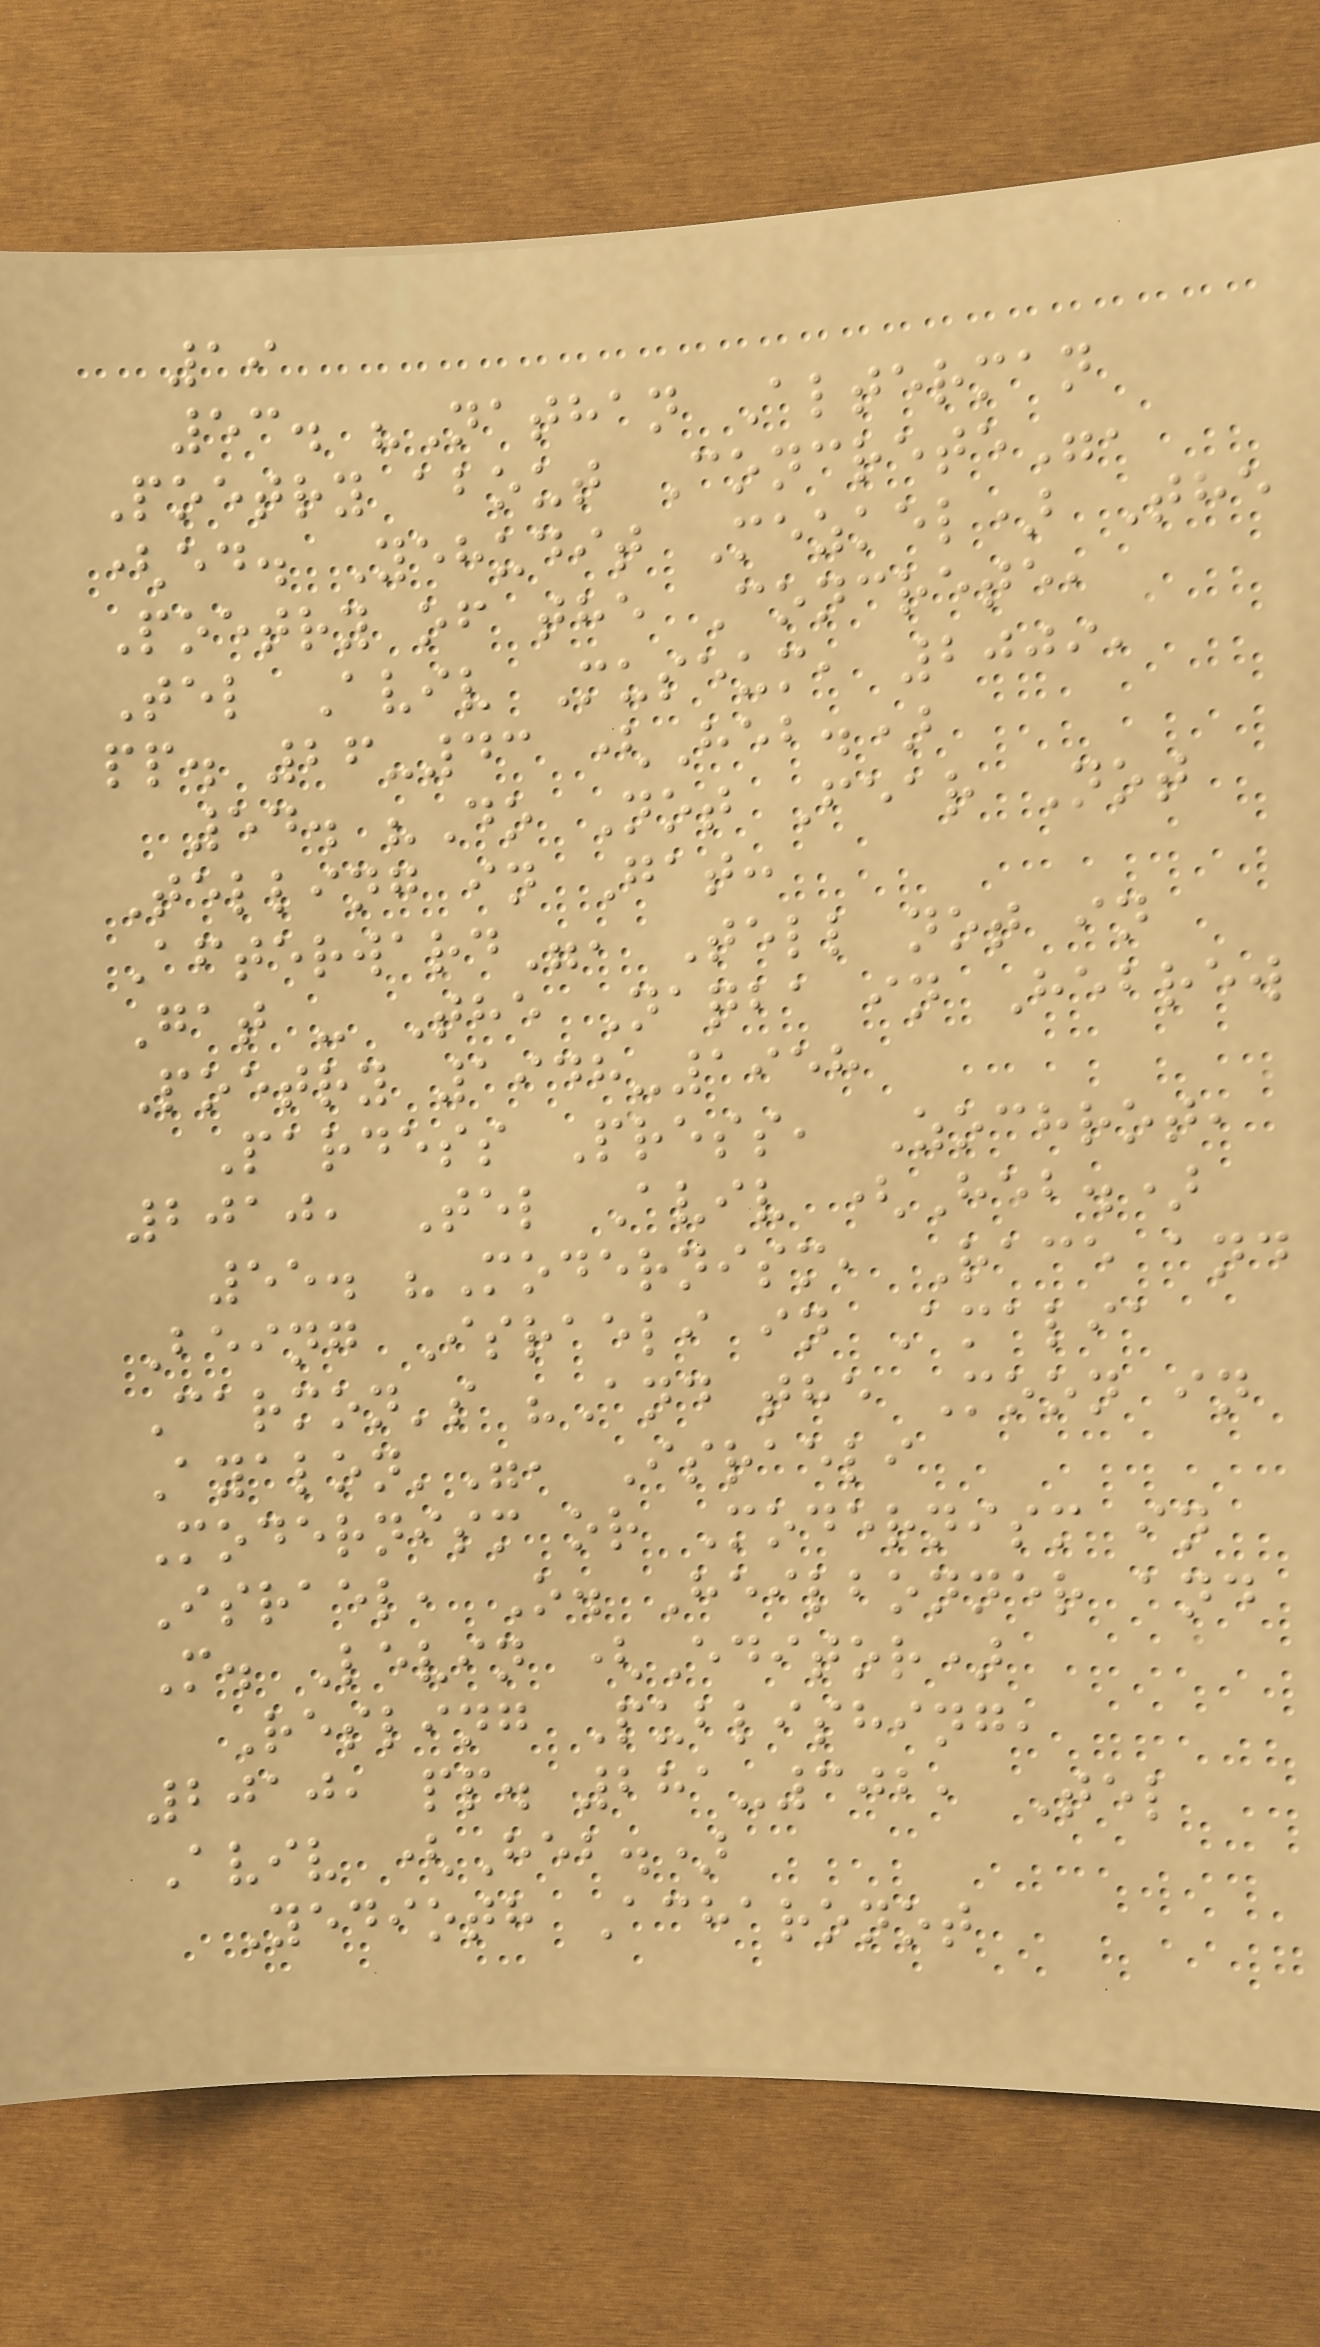19
53. "Nathan Alterman
Poetry about Concrete",
(ed. Yehudit Mezkel) The
Poetry of the Concrete,
Tel Aviv Museum, 2009,
pp. 26-43 (Heb.)
54. "Do Not Fear Not
Telling in Gat:
Afterward", Tell not in
Gat - The Naqba in Hebrew
Poetry 1948-1958
Pardess Press, Zochrot,
2010, Tel Aviv (Heb.)
55. "Modernism, Race and
Being Israeli in Amalia
Carmon's "And the Moon in
Ayalon'", Israeli
Modernism or Modernism in
Israel, O. Heilbonner and
M. Levin (Editor)
Resling Publishing,
2010, pp. 281-302, Tel
Aviv (Heb.)
Yedioth Acharonot
